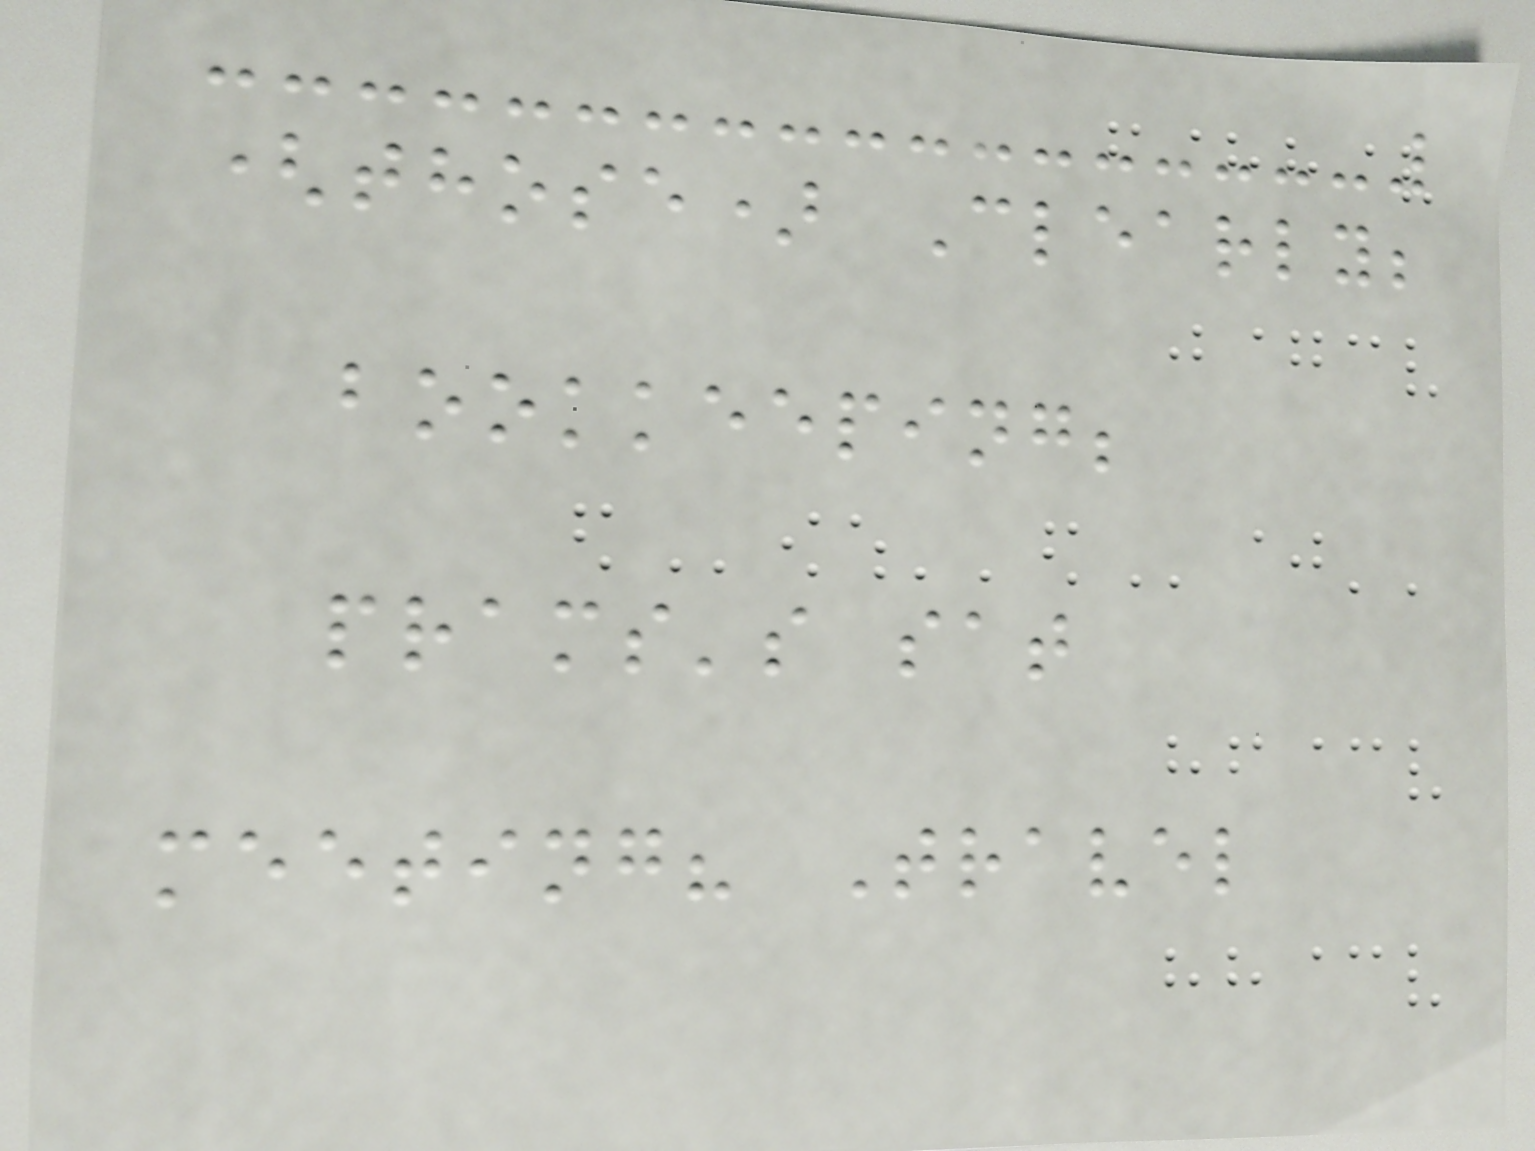(those) Clearly;
bookkeeping;
prams's sat
meeting? Travel
